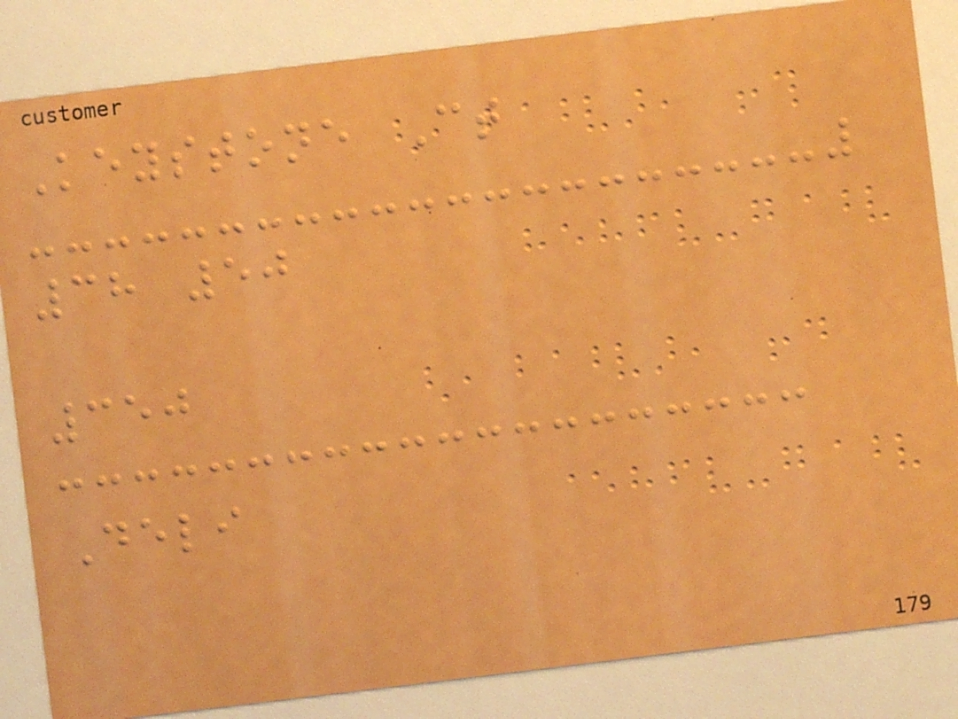Keystone Ct
38 50
350
Deli
